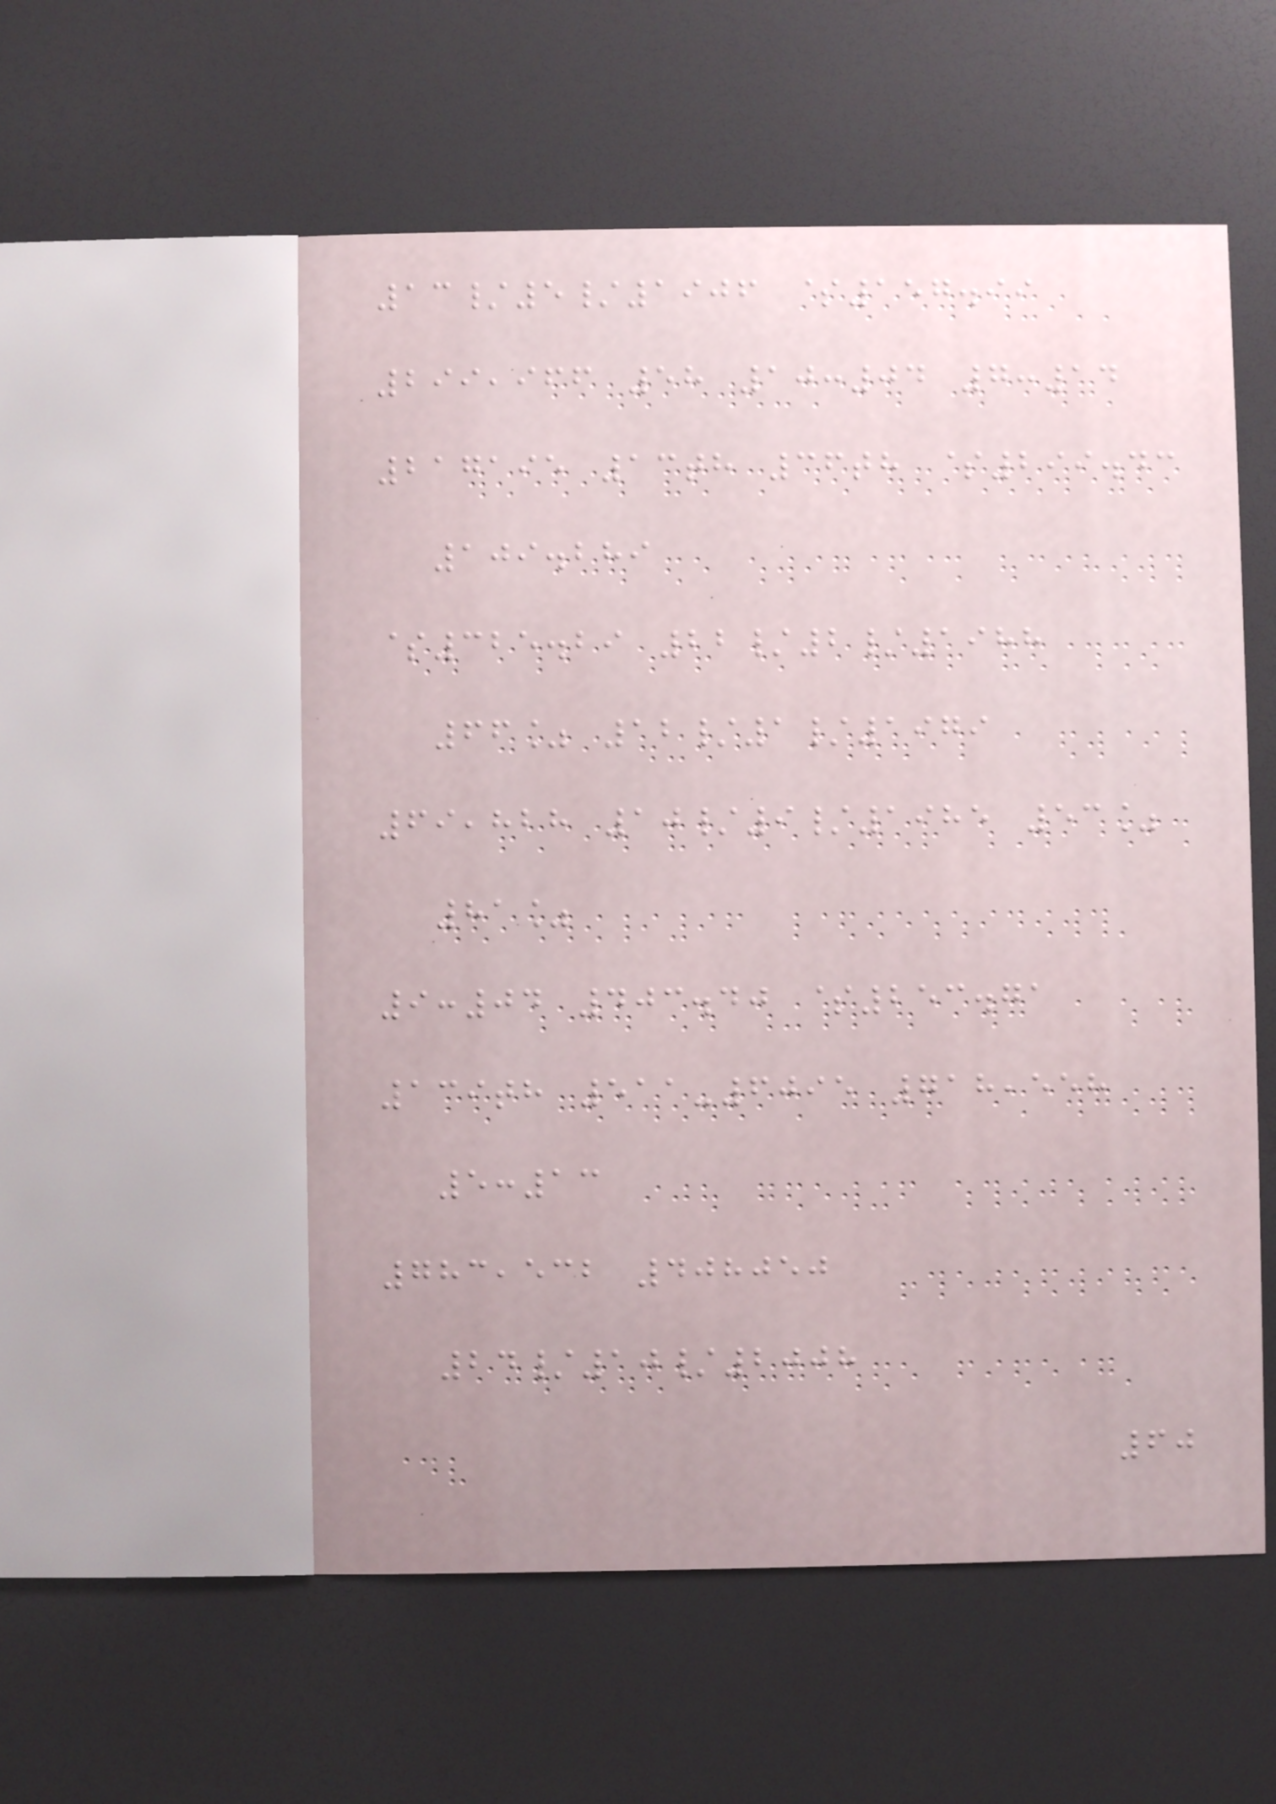13/5/1906 $157.99
299,966 58 10:04 7:14
217195 13th 36th $299.43
109.289
$325.29 22/2/1988
66% 12/1/1979
69,828 10/9/1985 53%
81%
9:04 403.40 $253.71
139th 511-6095 718,558
5:13
783,532 408050
24/10/2008
60
